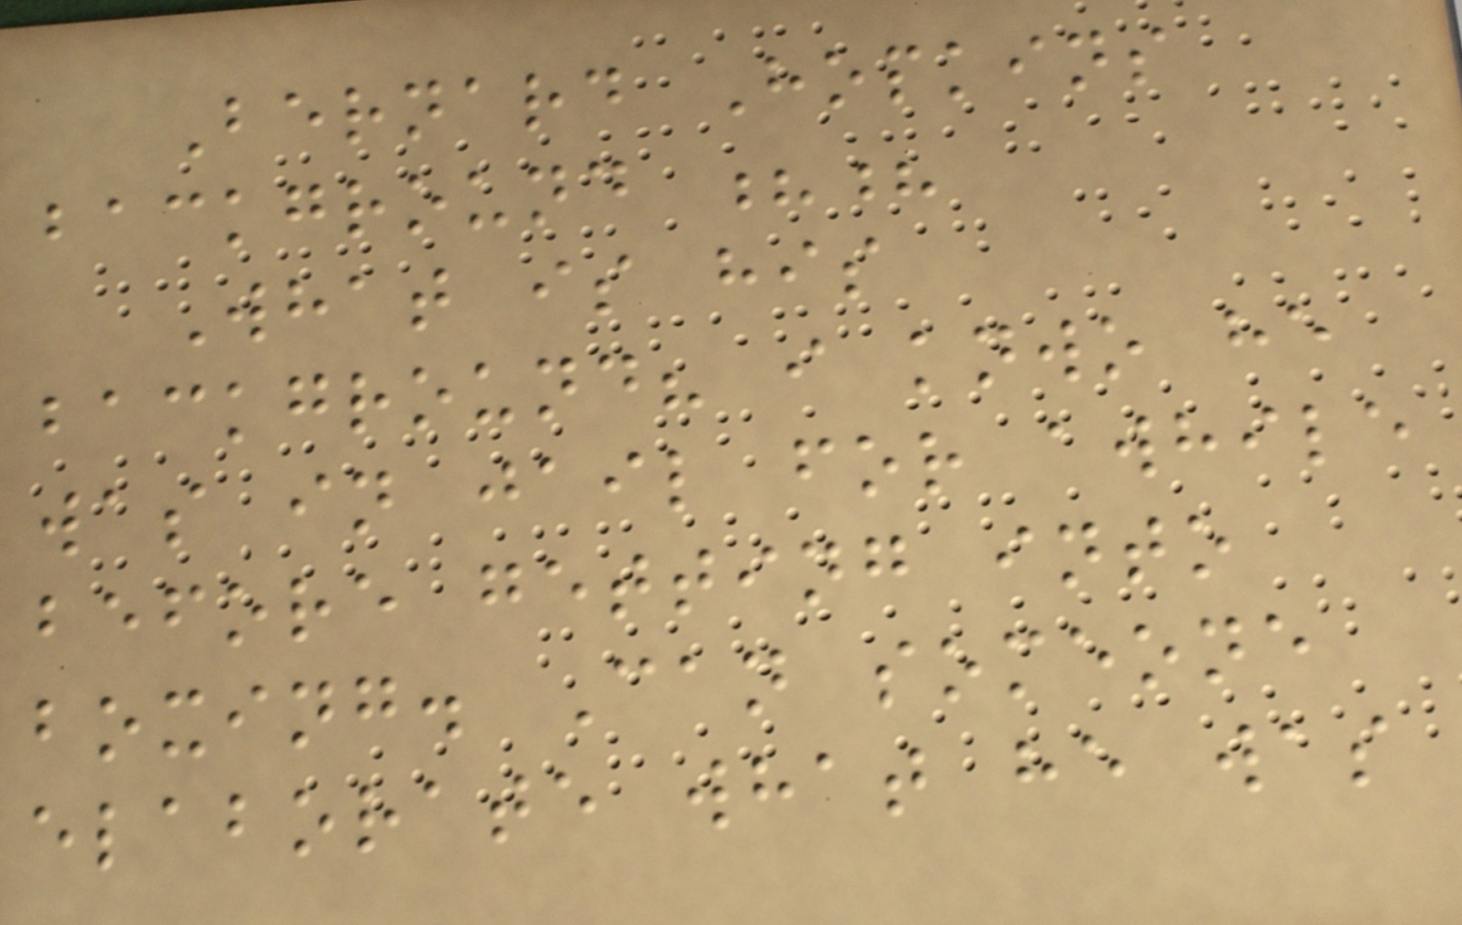Bernard Hopkins
background ??
What is his
background? i knwo he
was in jail for awhile
before getting into
boxing. Can someone
elaborate what he was
